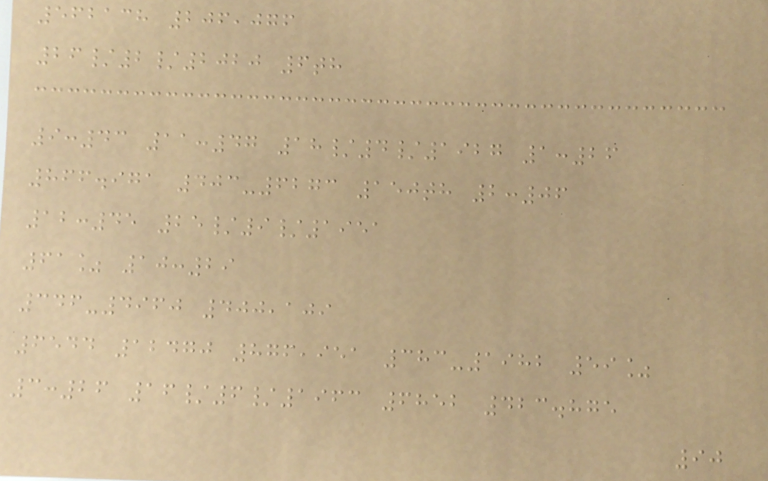562138 206,076
26/2/2020 6th
9:43 11:47 18/4/1927 1:26
866.971 403-6273 150th 2:06
12:45 25/9/1951
61% 10:29
346-4960 400,109
6544 12470 876,951 383-1982 59%
3:26 16/6/1963 6852 423.875
90
